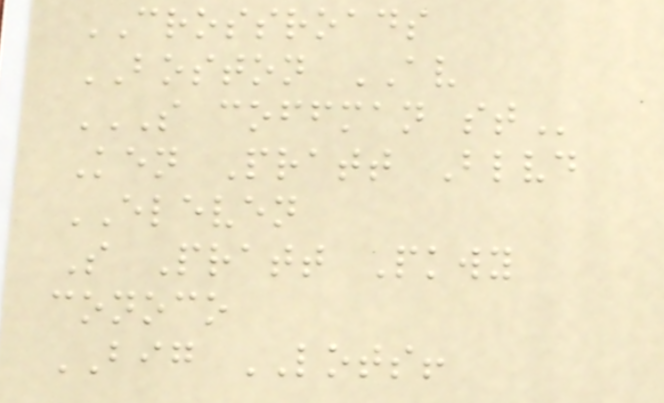CROSSROADS
BOSTON AV
S COFFMAN ST
Ken Pratt Blvd
ELEVEN
S Pratt Pkwy
conoco
BIG LOTS!
